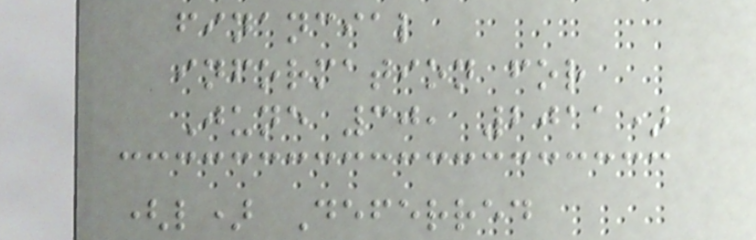financial
information for
June 30, 2011)
(l) Deferred
